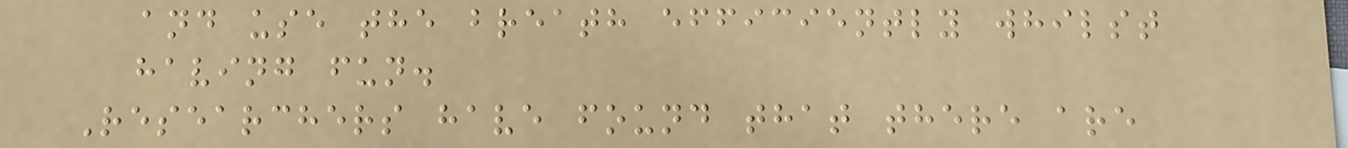and use the breath efficiently whilst
having fun.
Researchers have found that there are
